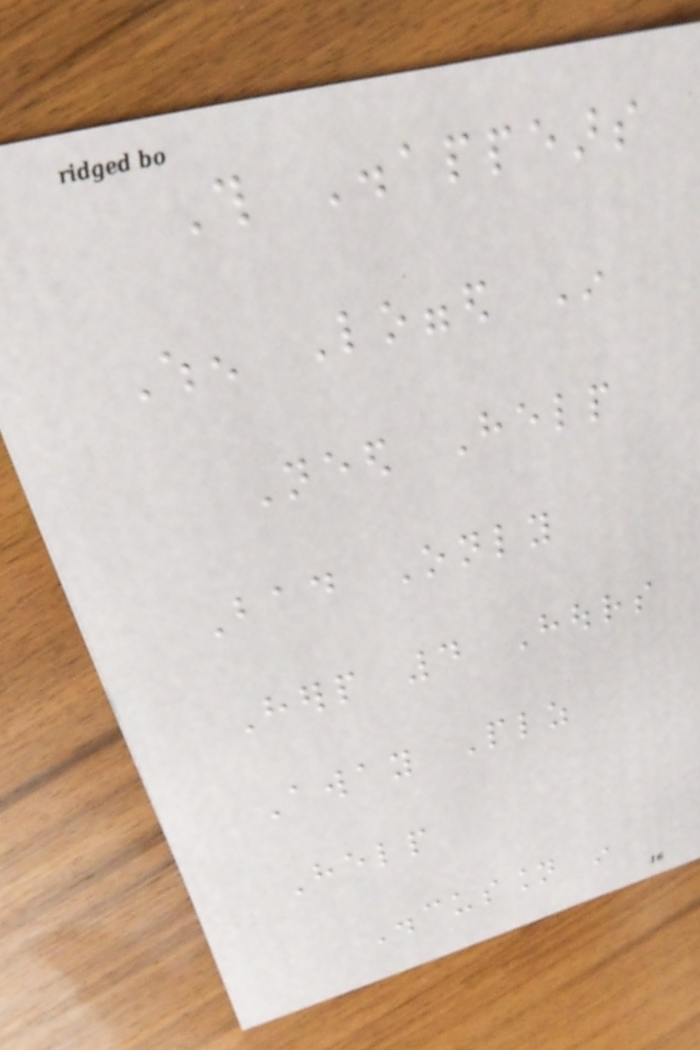This Disappears
When Logged In
Need Help
Bad Only
Herp 4 Hours
Away Plz
Help
Discussion in
